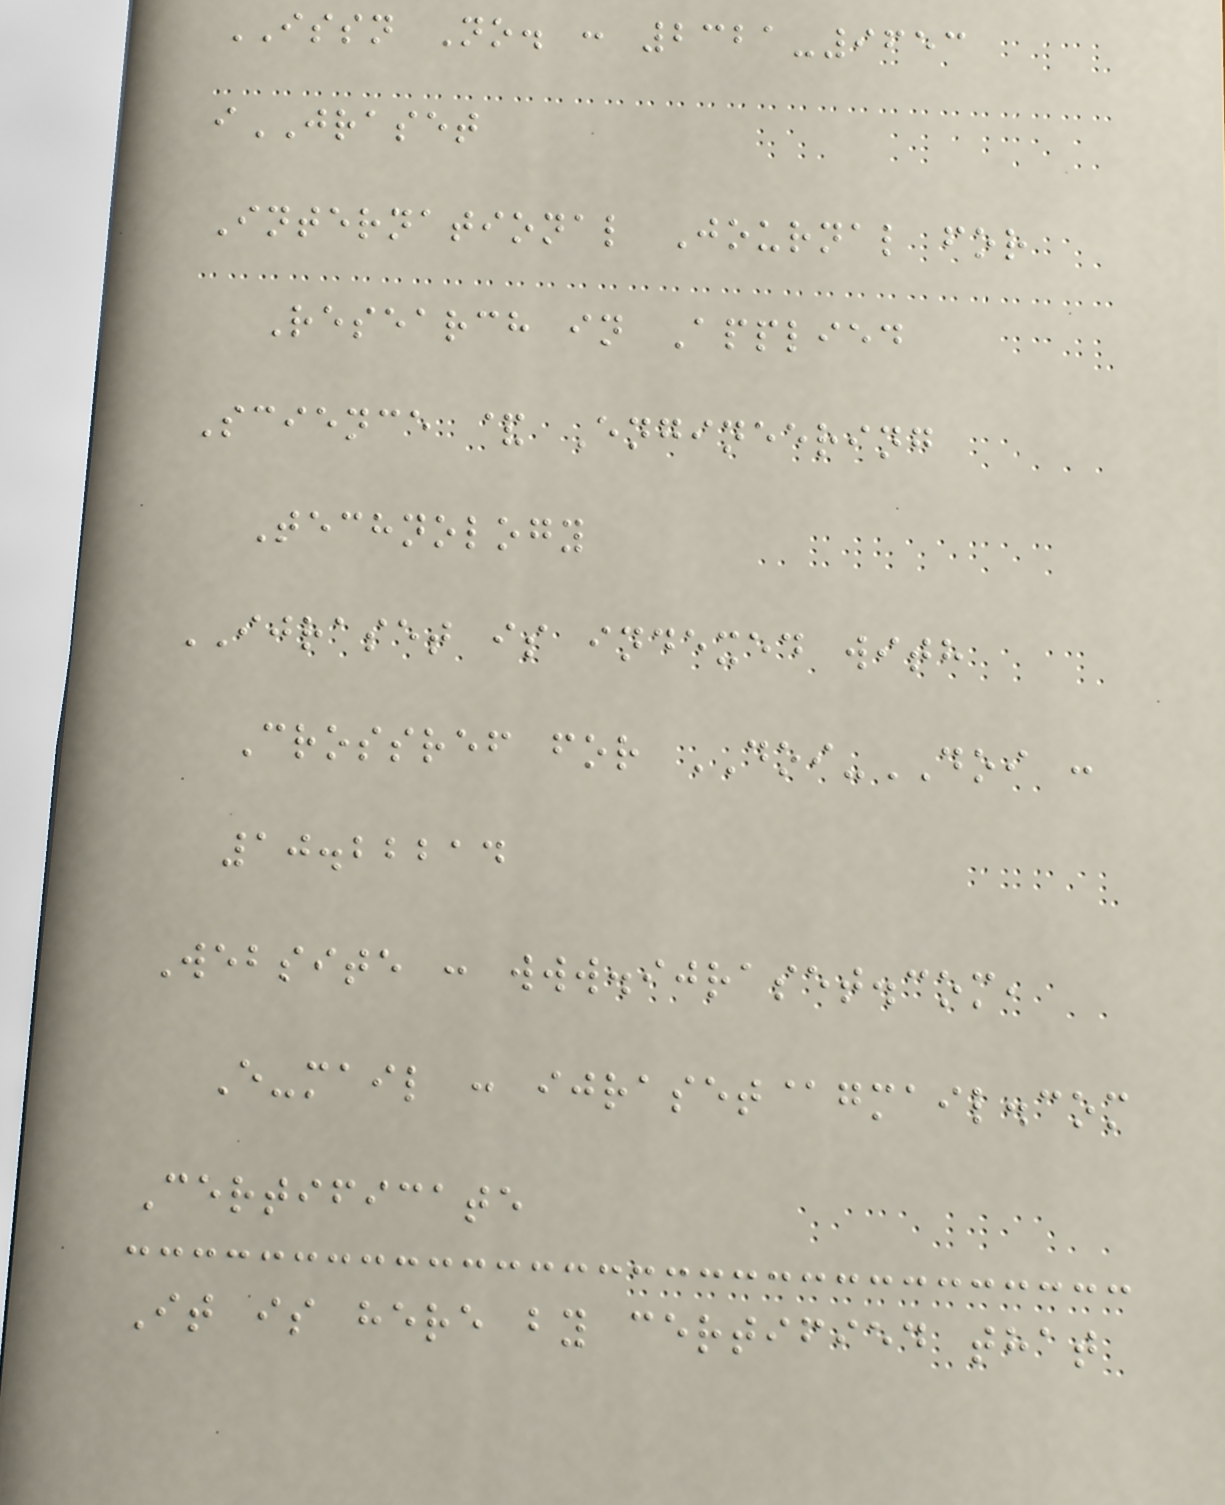ISSN No. : 2321-9653
iJRASET
International Journal for
Research in Applied
Science & Engineering
Technology
IJRASET is indexed with
Crossref for DOI-DOI :
10.22214
Website : www.ijraset.com,
E-mail : ijraset@gmail.com
Certificate
It is here by certified that
